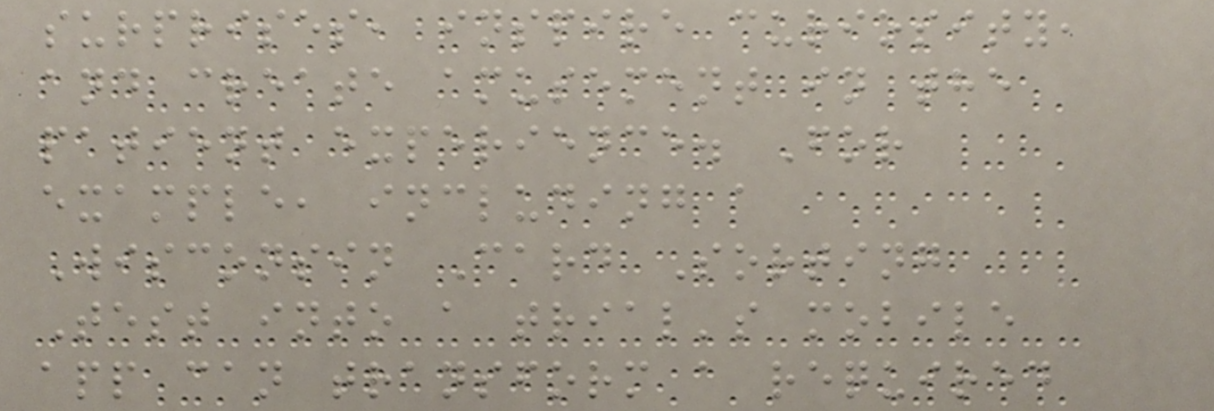surprises, inspire curiosity,
and create amusement in the
patient experience. For
example, including a
Wisconsin Card Sorting
Test into a trial's mobile
app can transform a required
